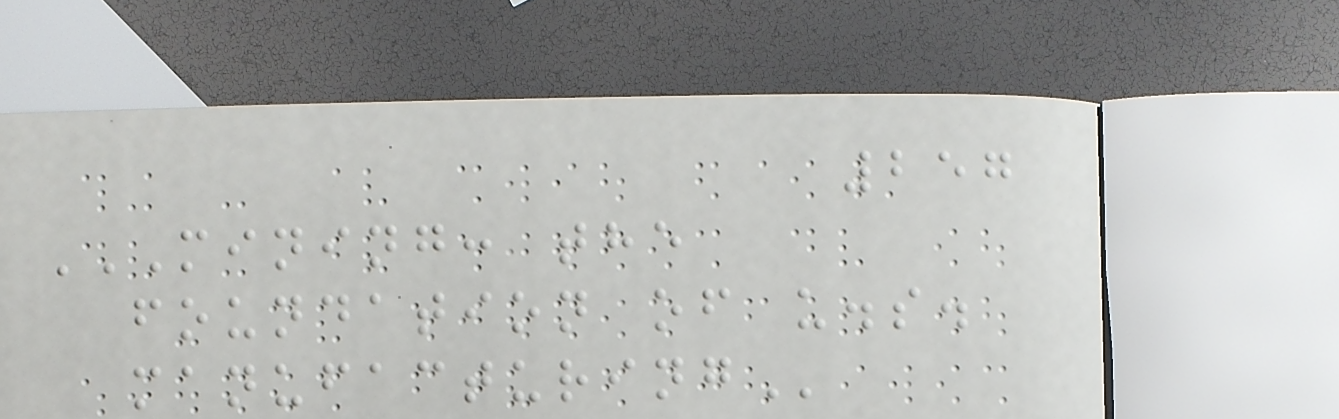257
MINING: THE
FOUNDATION OF U.S.
MANUFACTURING
